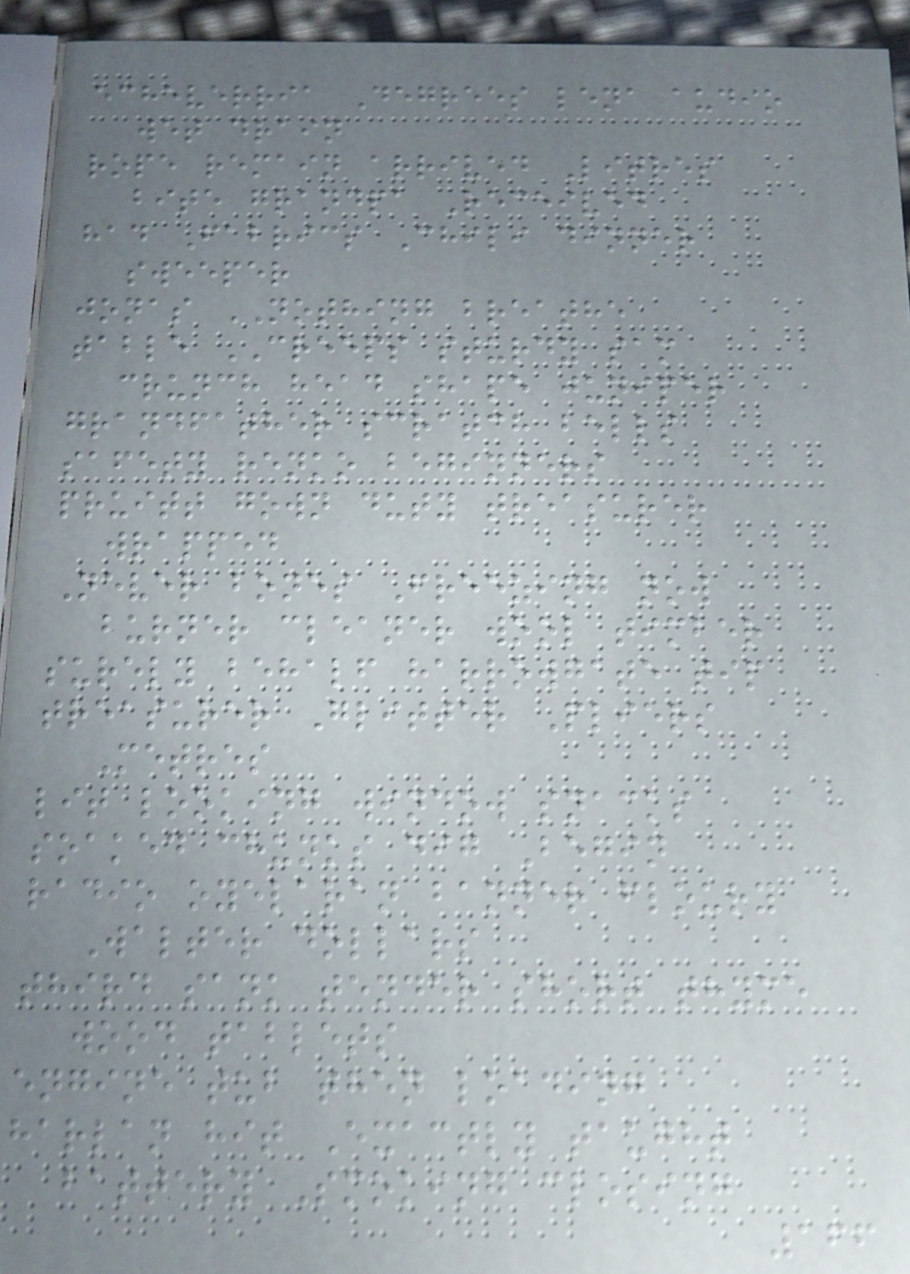echeverria Degrees lena audio
wet drain
rope remain arrived Litres
bite grandpa Received
had Fabrics Chili dinner
sweeper
jonas NOTHING breathe
table CREEPS sturdy sam
crunch head shape juniper
grandfather scratch bells
safety renko beginners
pruitt gown duty treasurer
wrapped
Never bones Freezing now
burner cleaner wool timber
surely behalf harrowgate tip
treasurer Glitter Pliers
Metres
lit looking window snacks
soaked chunks dig Begin
radio oyelaran banner floury
Walter dollars
third sank tender short thyme
wood tablets
engine tub then loading
harlan hit Exactly taught
battery Smoking closing
166
